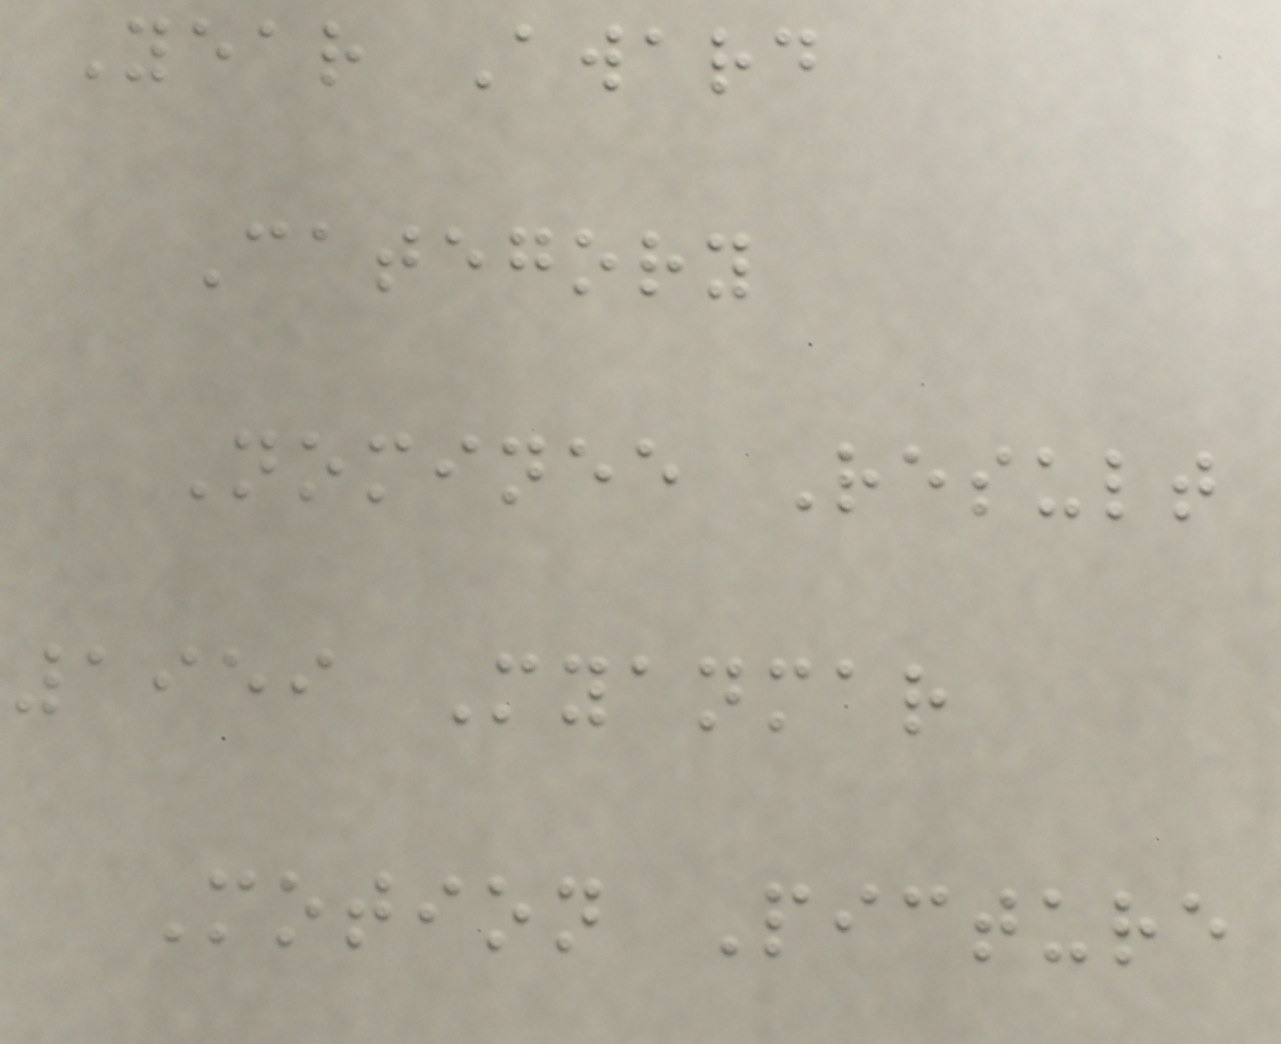Year Award
Category
Nominee Result
1959 Myanmar
Motion Picture
